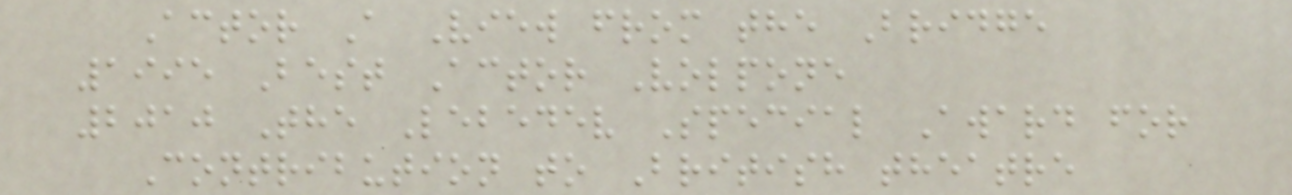Actor A View from the Bridge
1995 Best Actor Volpone
2010 The Lebedev Special Award for
Contribution to British theatre
